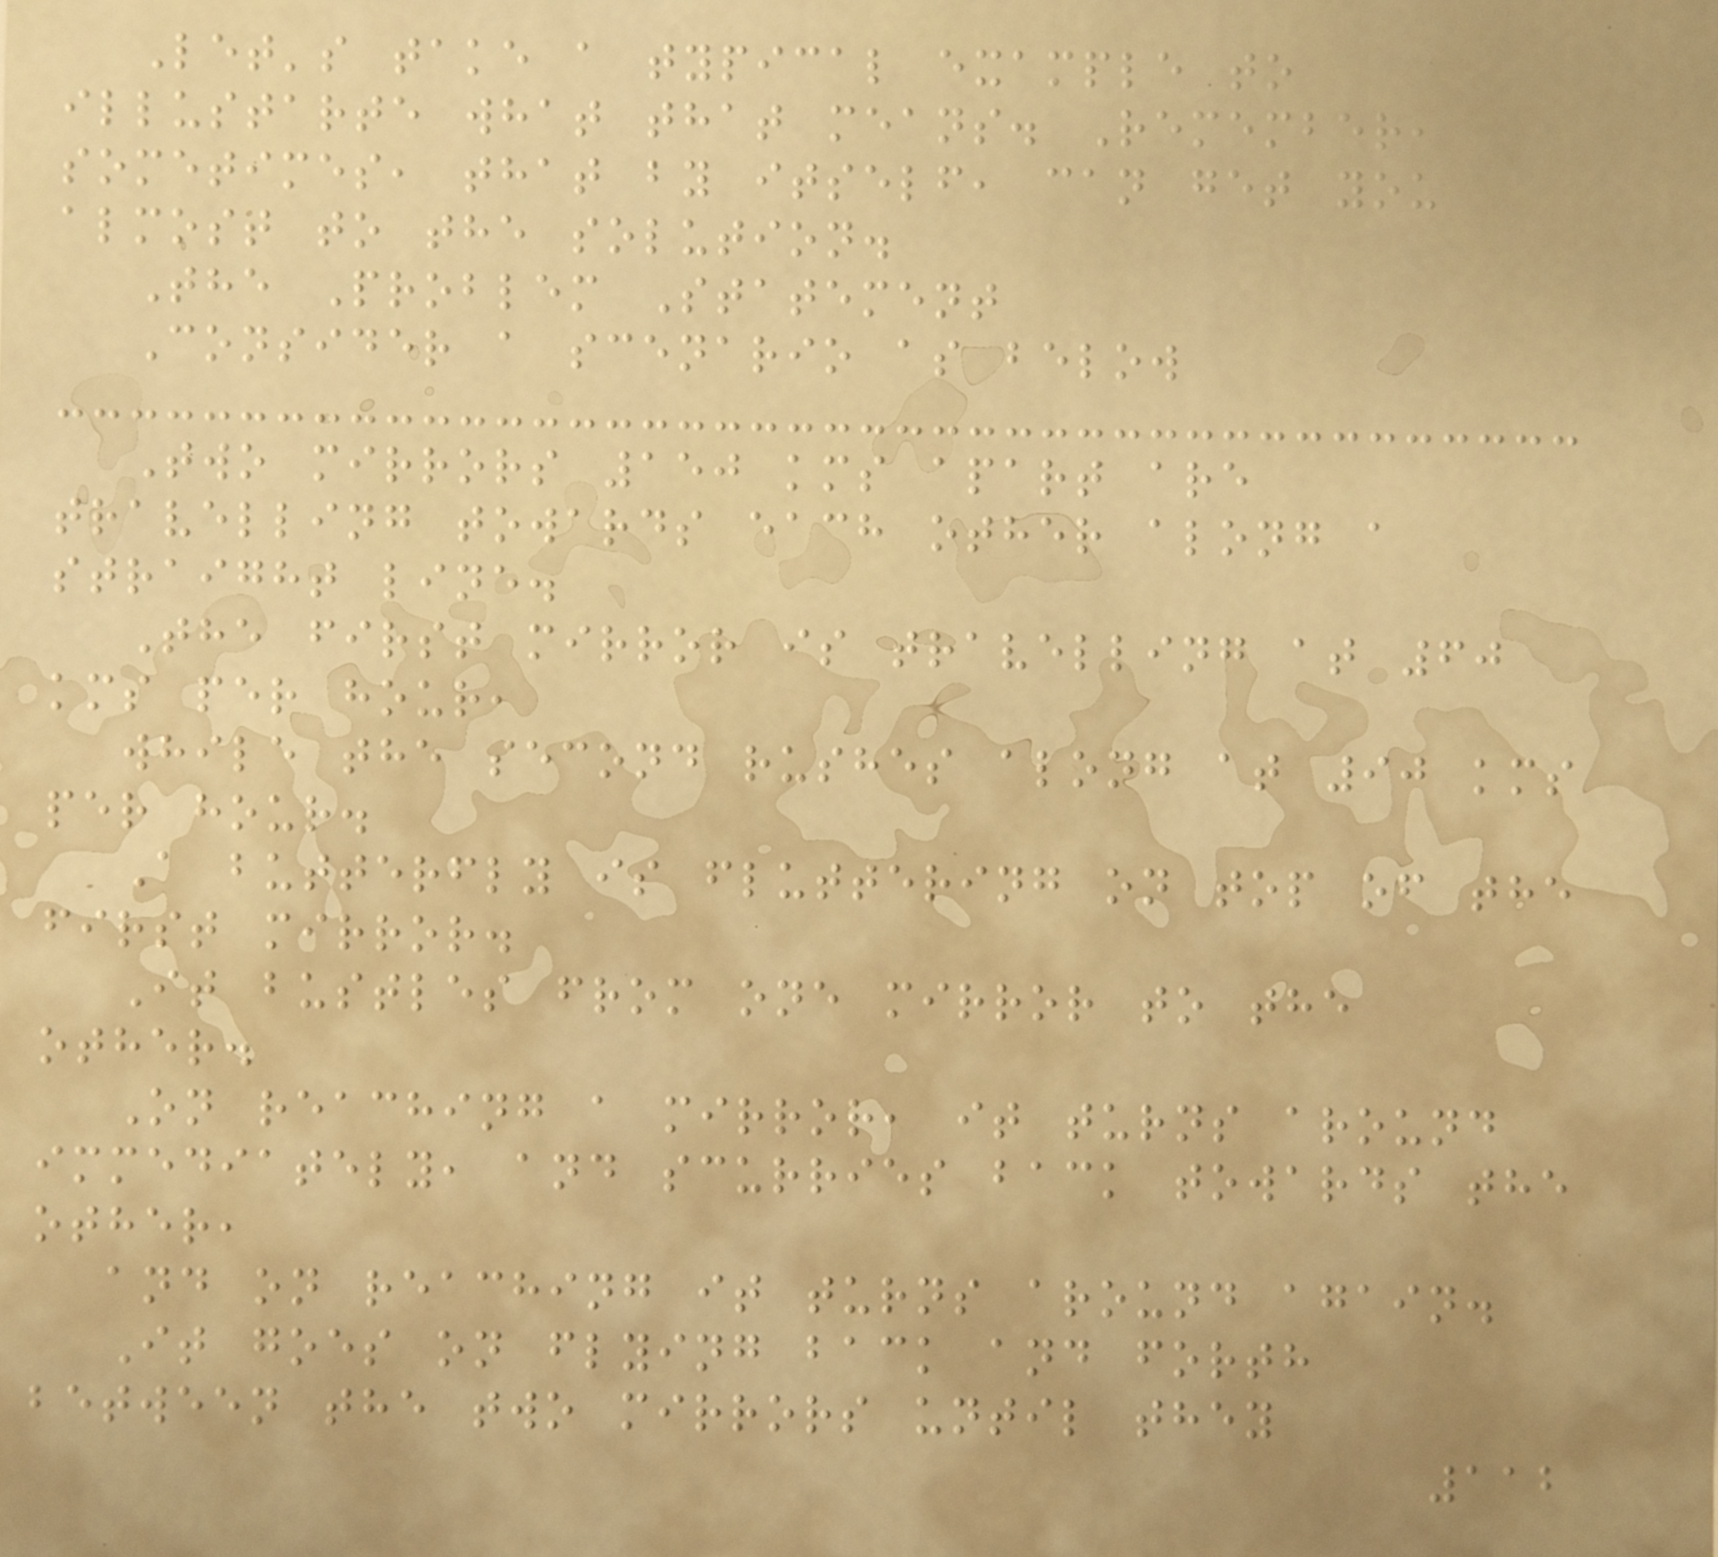Let's take a typical example to
illustarte what that means. Remember,
sometimes, that by itself, can get you
almost to the solution.
The Problem Statement
Consider a scenario as below
Two mirrors 150 kms apart are
travelling towards each other along a
straight line.
The first mirror is travelling at 60
kms per hour,
while the second rushes along at 90 kms
per hour.
A butterfly is fluttering on top of the
first mirror.
It bustles from one mirror to the
other.
On reaching a mirror, it turns around
immediately, and scurries back towards the
other,
and on reaching it turns around again.
It goes on flying back and forth
between the two mirrors until they
112
